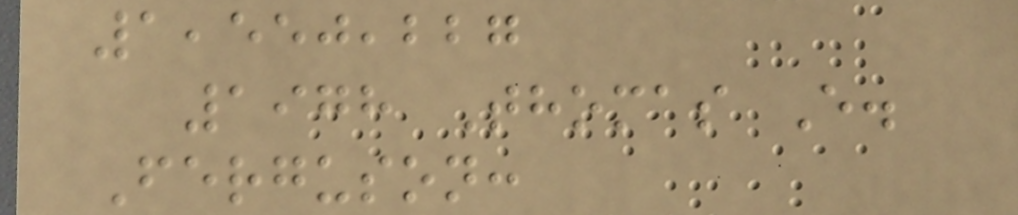1,550,227
1978 Thomas E.
Ferguson:
